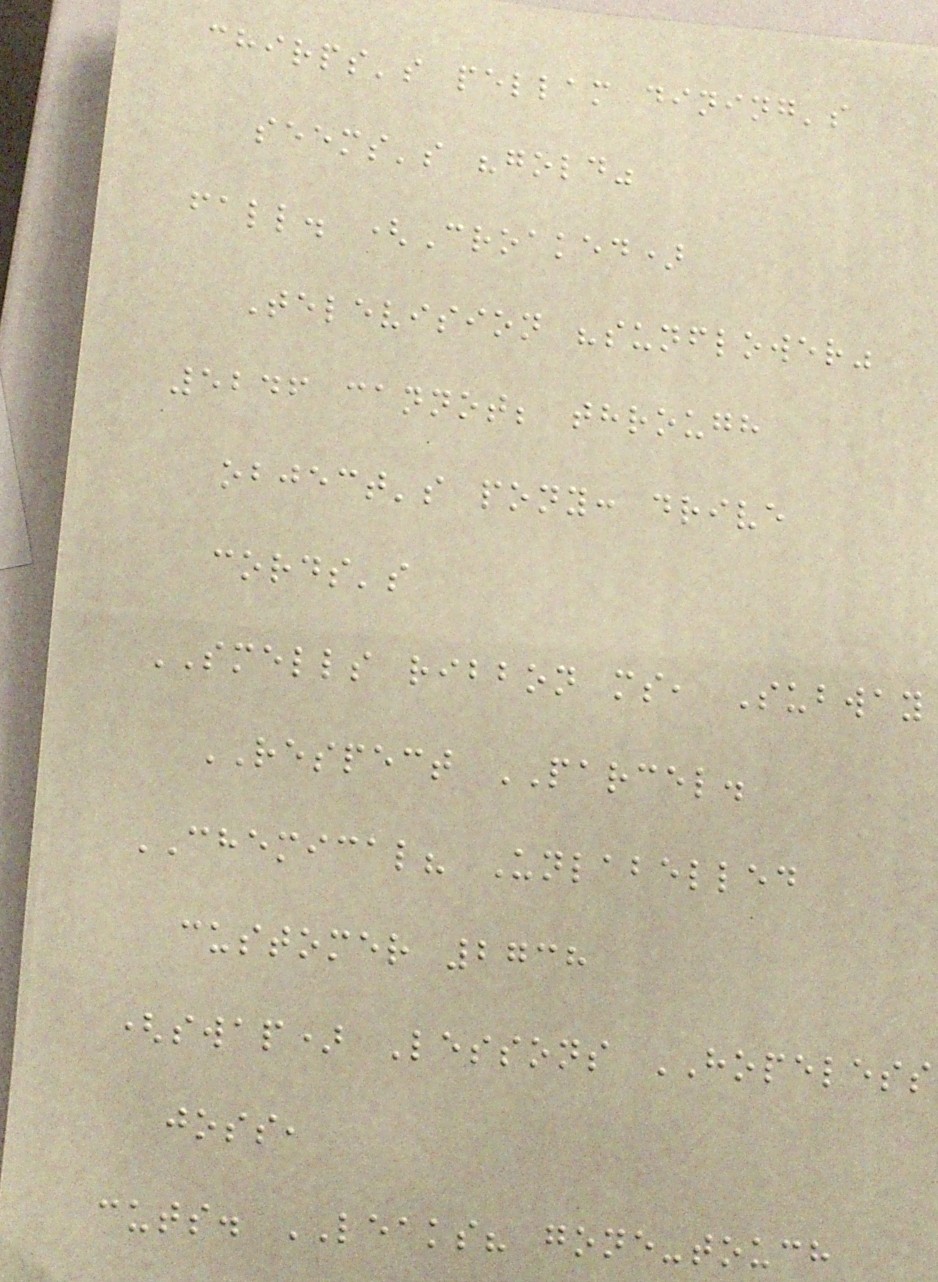chirps's pellam dining's
seems's "gold"
fall. (Croaked)
Television "sunflower"
5246 cannot; through
object's pony: drive
cords's
SMELLS ribbon ms, Subway
RESPECT PARCEL.
CHEMICAL? Unlabelled
customer 2738
(swap) Lessons HOPELESS
joss,
cuts. LEAKS? gone-touch
